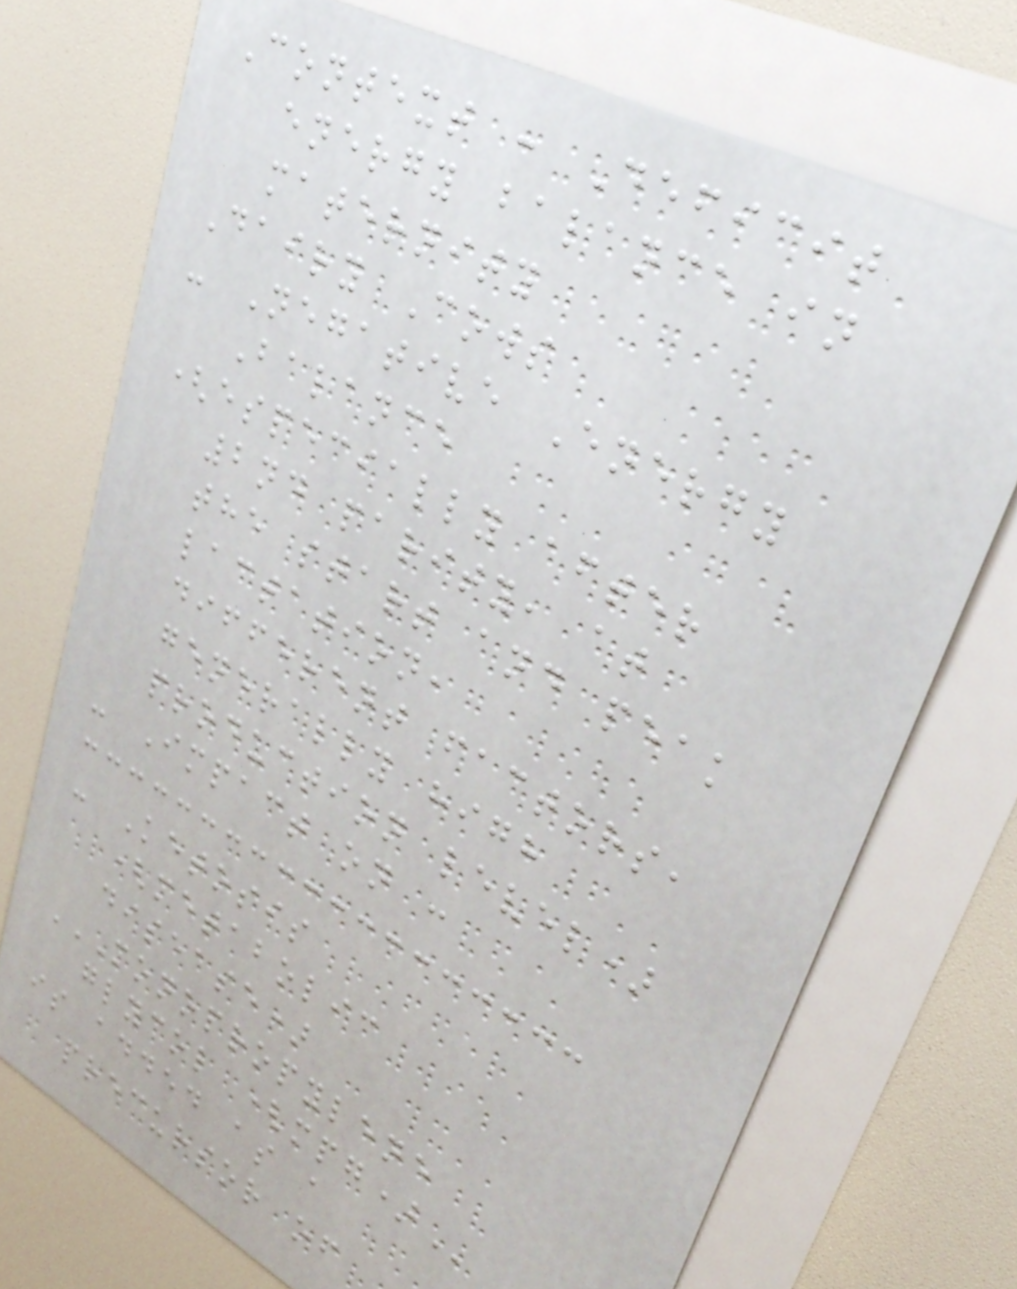Context : Deficit
energy balance in
maternity
Dairy Cows
- Negative Energy
Balance
(especially after
2nd parity, at
the start and peak
lactation,
different factors,
generally high
production level)
- Impact on :
- Ketosis
(metabolic
disease)
MONOPROPYLENE
GLYCOL (MPG)
is added as a
precursor of
